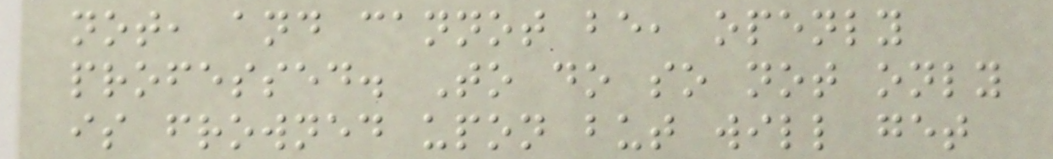not, and cannot be, openly
professed. To do so not only
is frowned upon but will get
